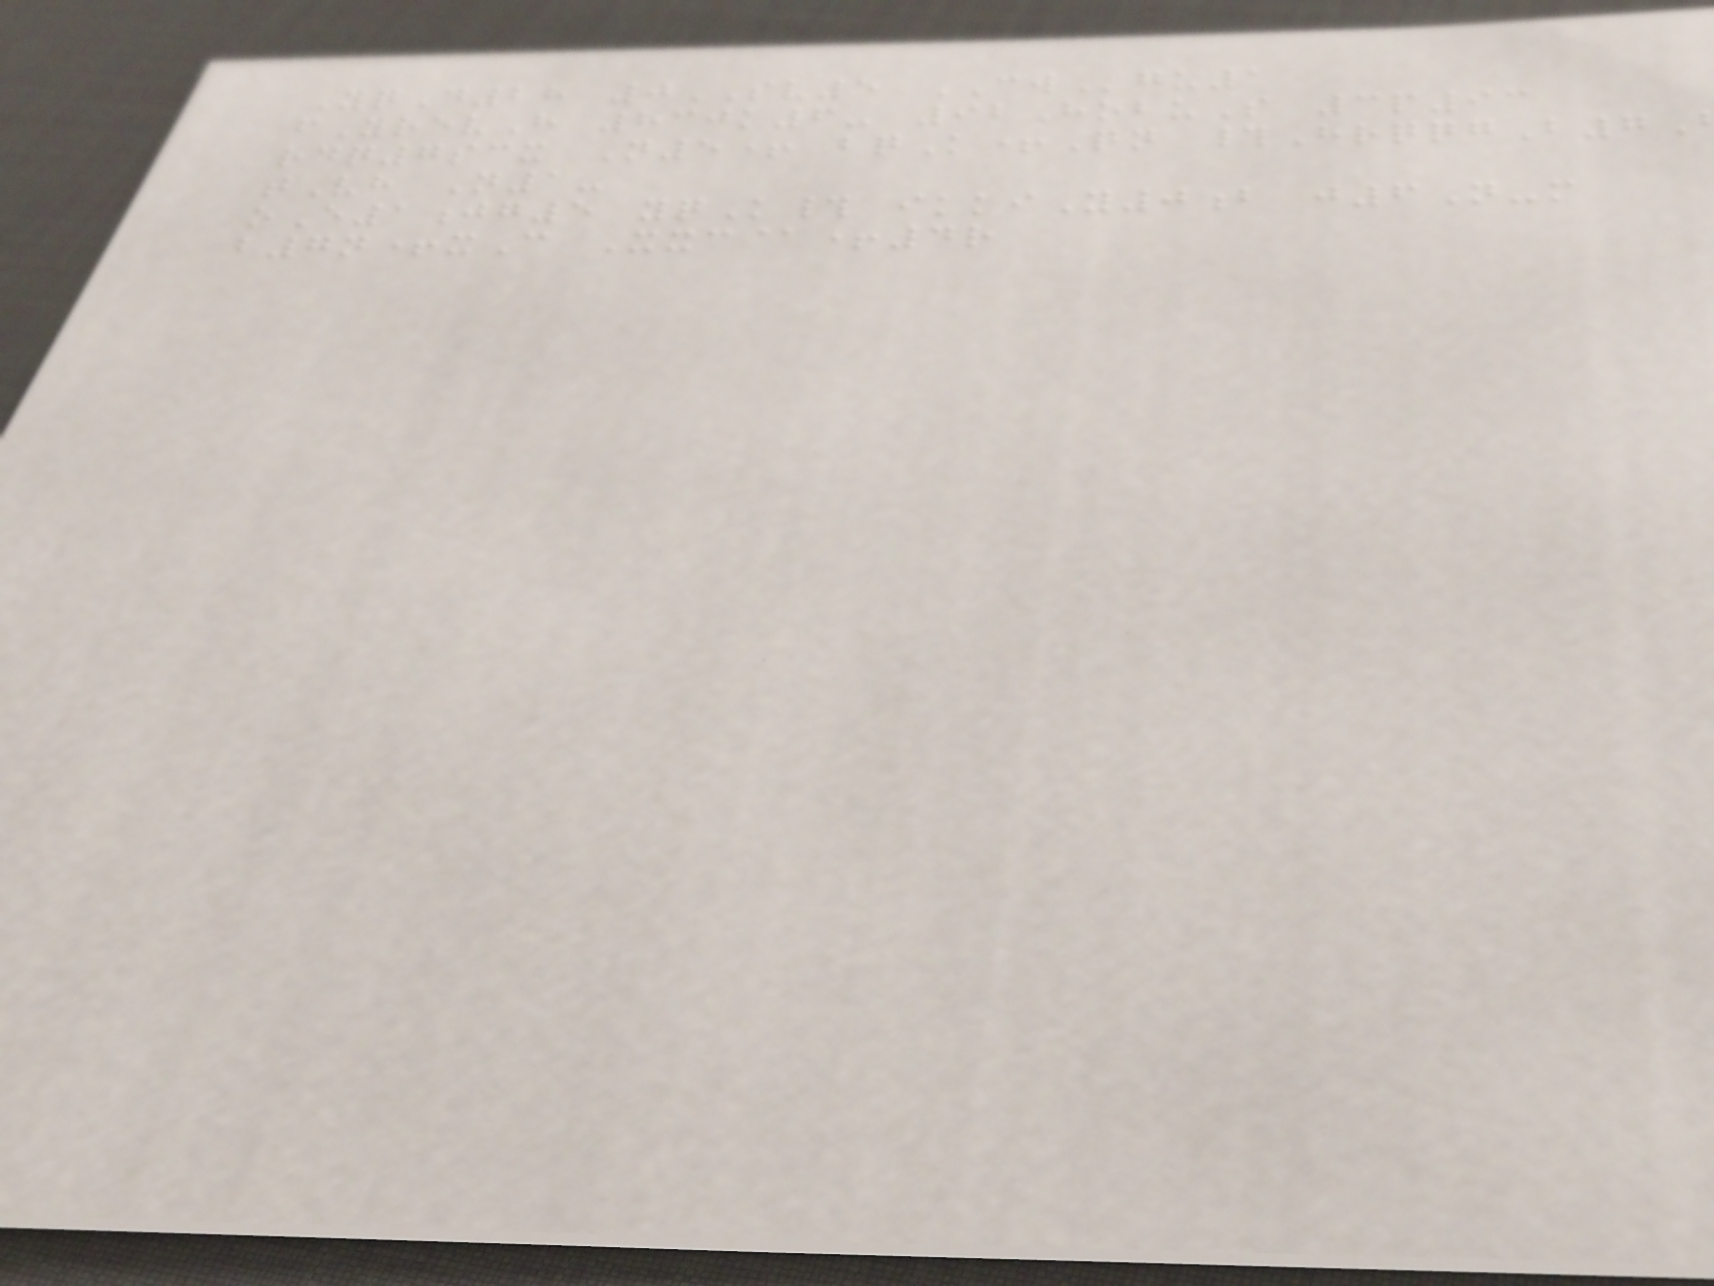YqD28 0SV5 CWgu1
fYrevH 830k6- 92HobuS 3p93
rdq7scx N5+ bqK+Qn #HrqqgB7
tVh N1-
oE1jg5 yqK# ikkiY0b j6N-m
b7n+xC Xxc@+4r
